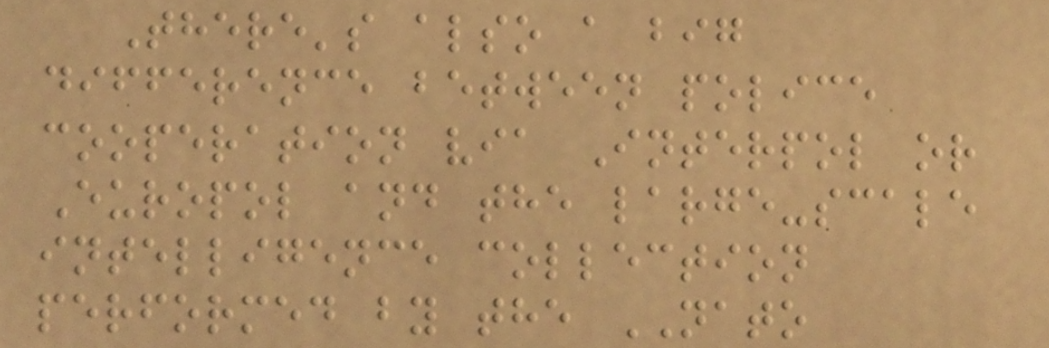There's also a big
difference between police
cooperation via Interpol or
Europol and the large-scale
intelligence collection
performed by the NATO
